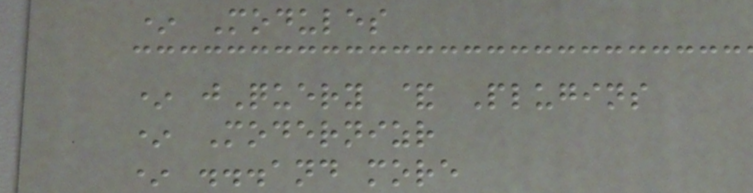* Modules
* jQuery & Plugins
* Modernizr
* ...and more
